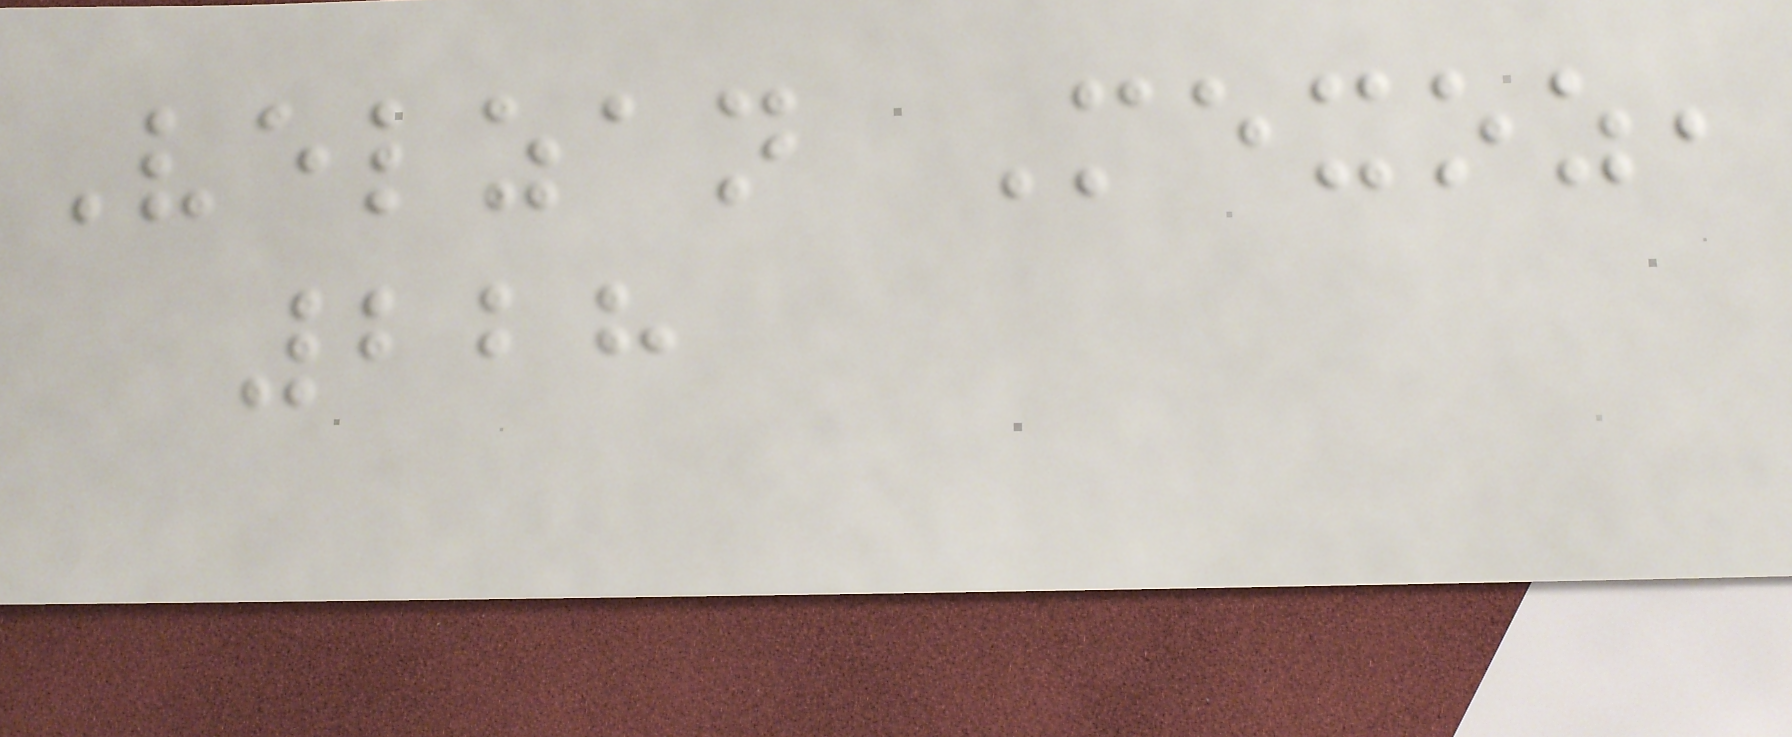Velzan Mexoz,
228
